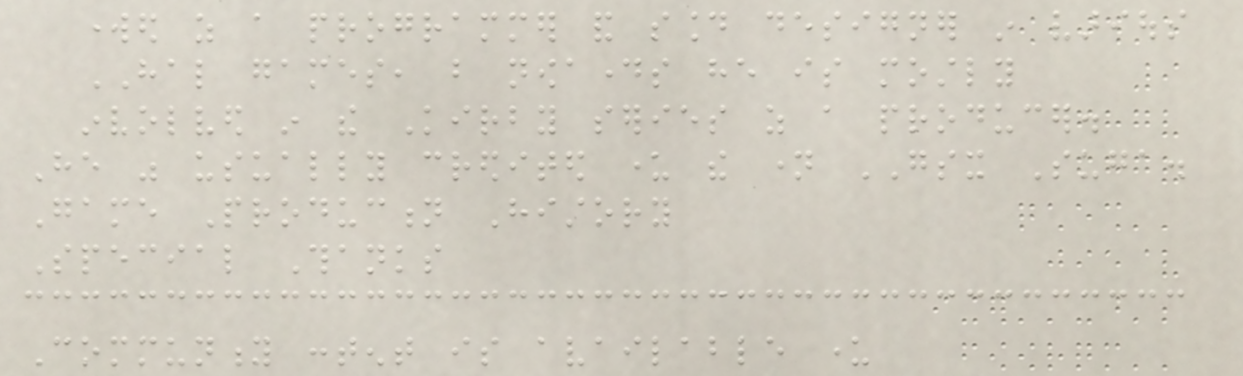worked as a programmer and sound designer in various
HAL games, but nowadays he is mostly
involved in the Kirby series as a producer.
He was usually credited under the name GSX Suga.
Game Production History
Special Thanks
Community content is available under
